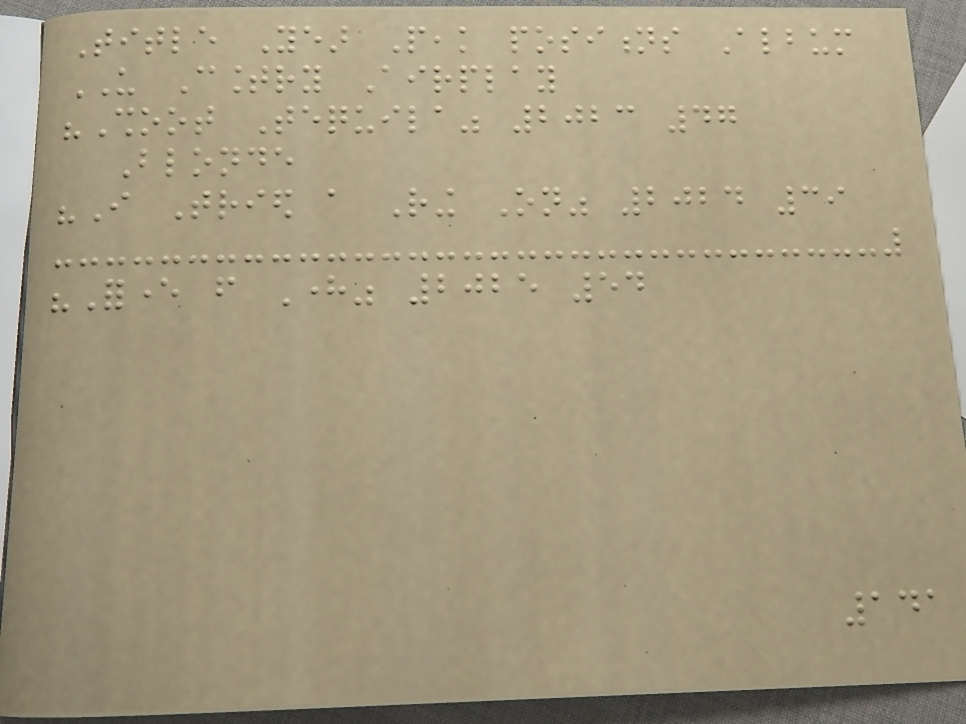Title Year Peak positions Album
US Country Airplay
"Shoot Tequila" 2023 47
Blonde
"I Tried a Ring On" 2024 39
"Forever from Here" 2025 54
141
